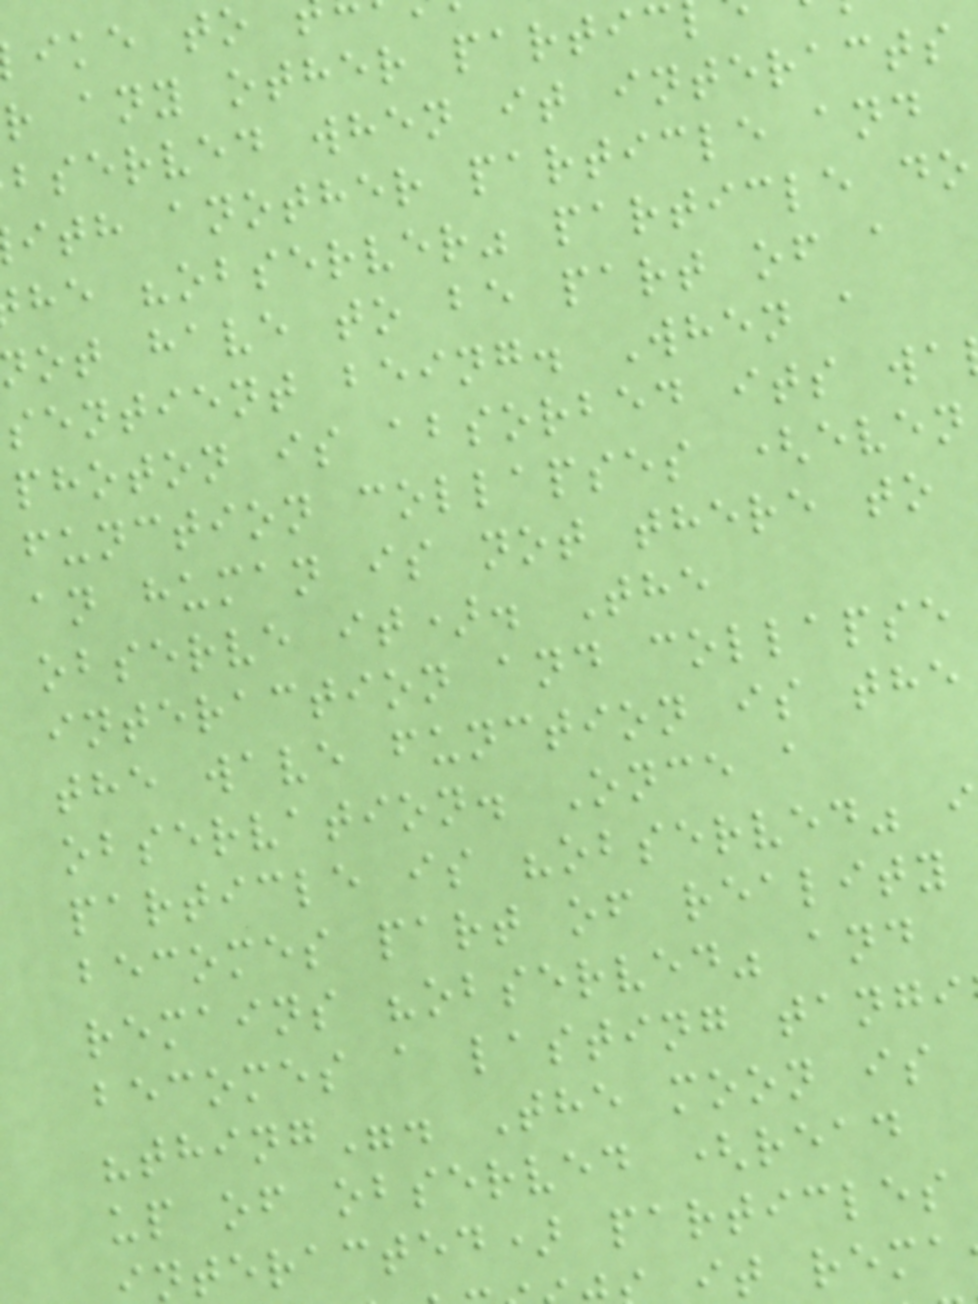r any other partic
bserved when it interacts
ith another particle and
he "observer" particle do
ot have to be part of a
sentient being. When a
photon is absorbed its wa
function collapses (even
an human is not there to
observe it). The
interaction and collapse
the wave function is the
observation. Once a
particle is "observed" i
becomes part of reality
remains "observed" and
becomes a lasting tangi
"thing". The moon is
up of observed (read
nteracted) particles
it rema
